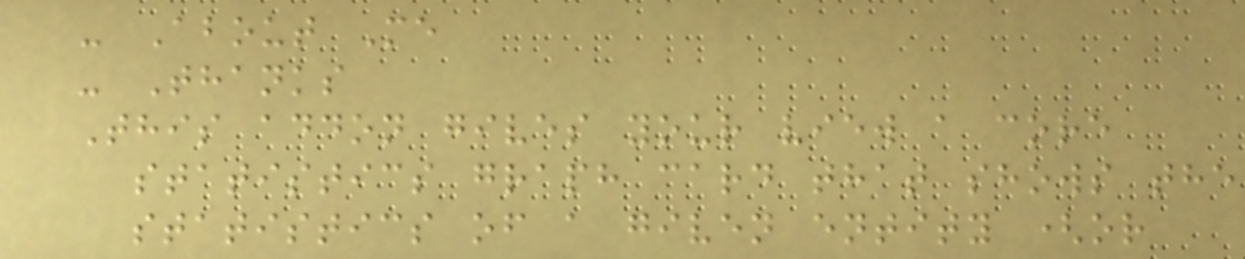- About Me
- Thanks
This addon gives your view a core
statistics graph card that shows the
statistics of a given entity (or
